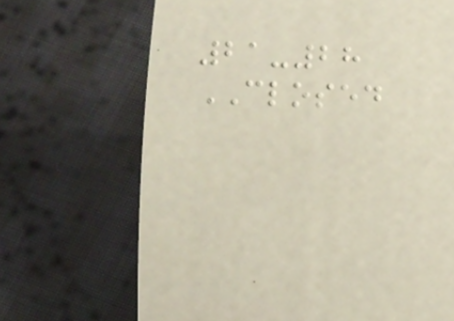21-28
CLOSED
